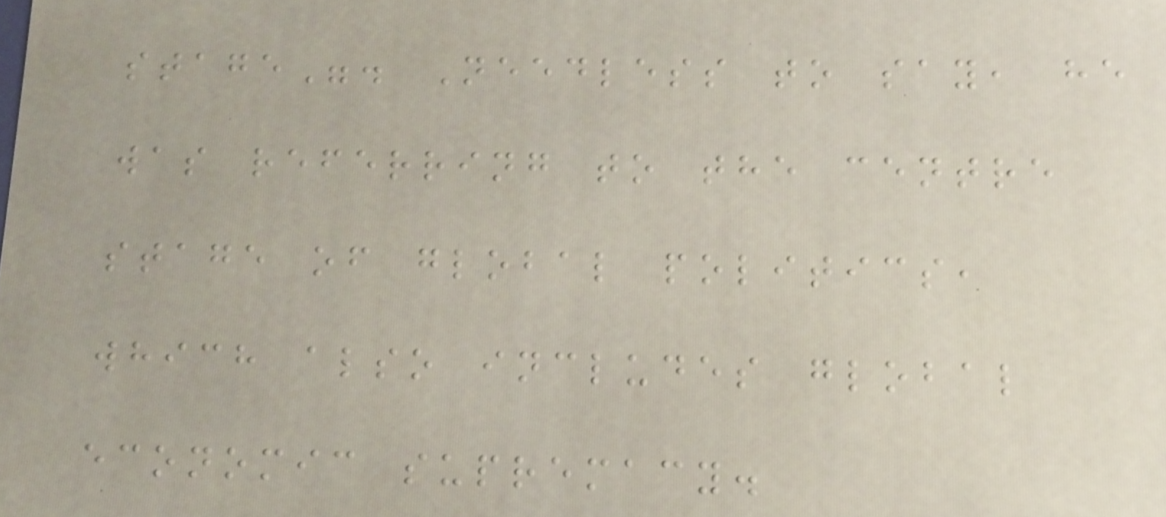stage". Needless to say, he
was referring to the centre
stage of global politics,
which also includes global
economic supremacy.
